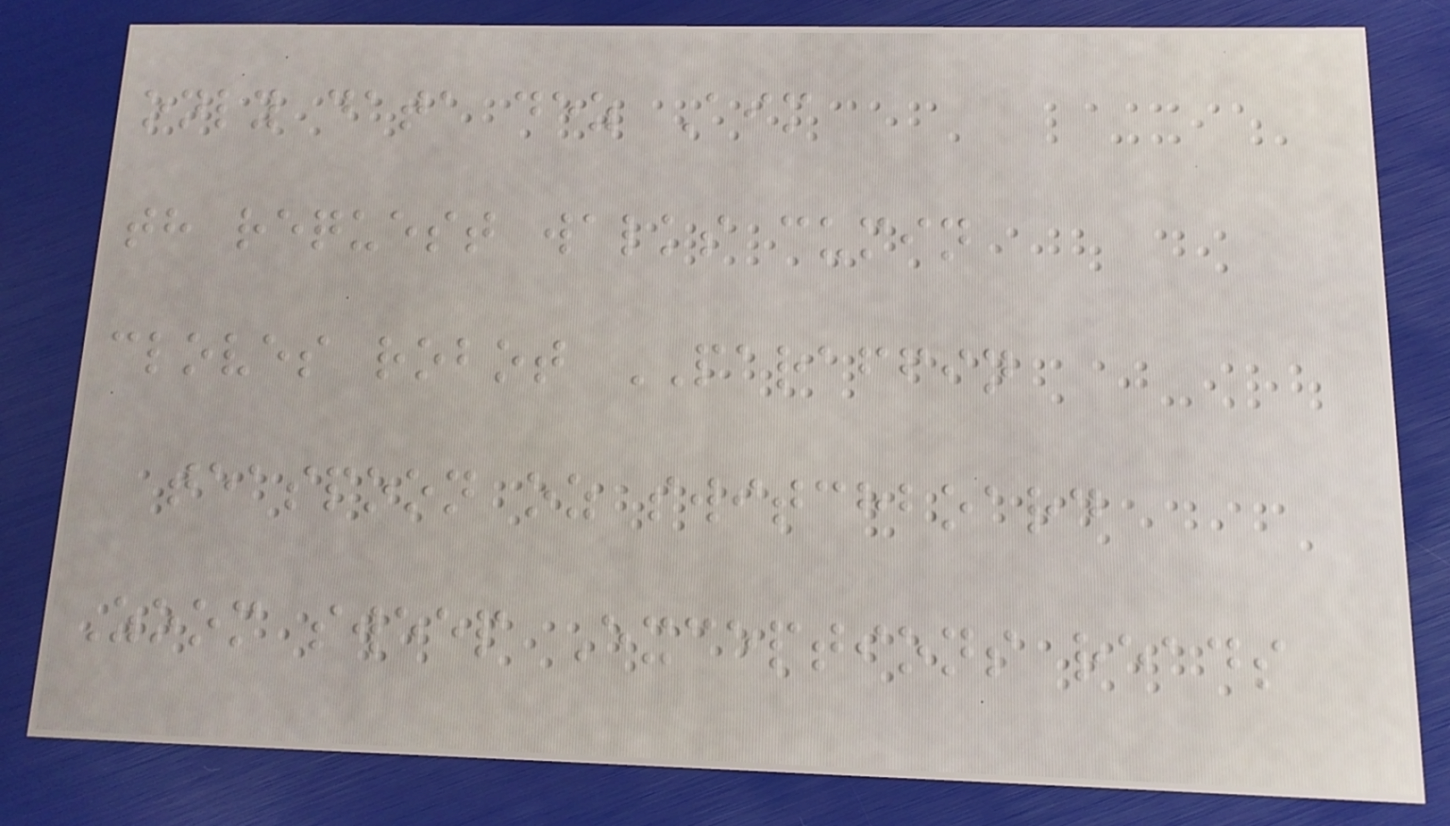only data dez Aim
th request walks cumin
cloves robot PARAFFIN
teaspoon oz switchboard
Zoom sweep Exceptions reads
